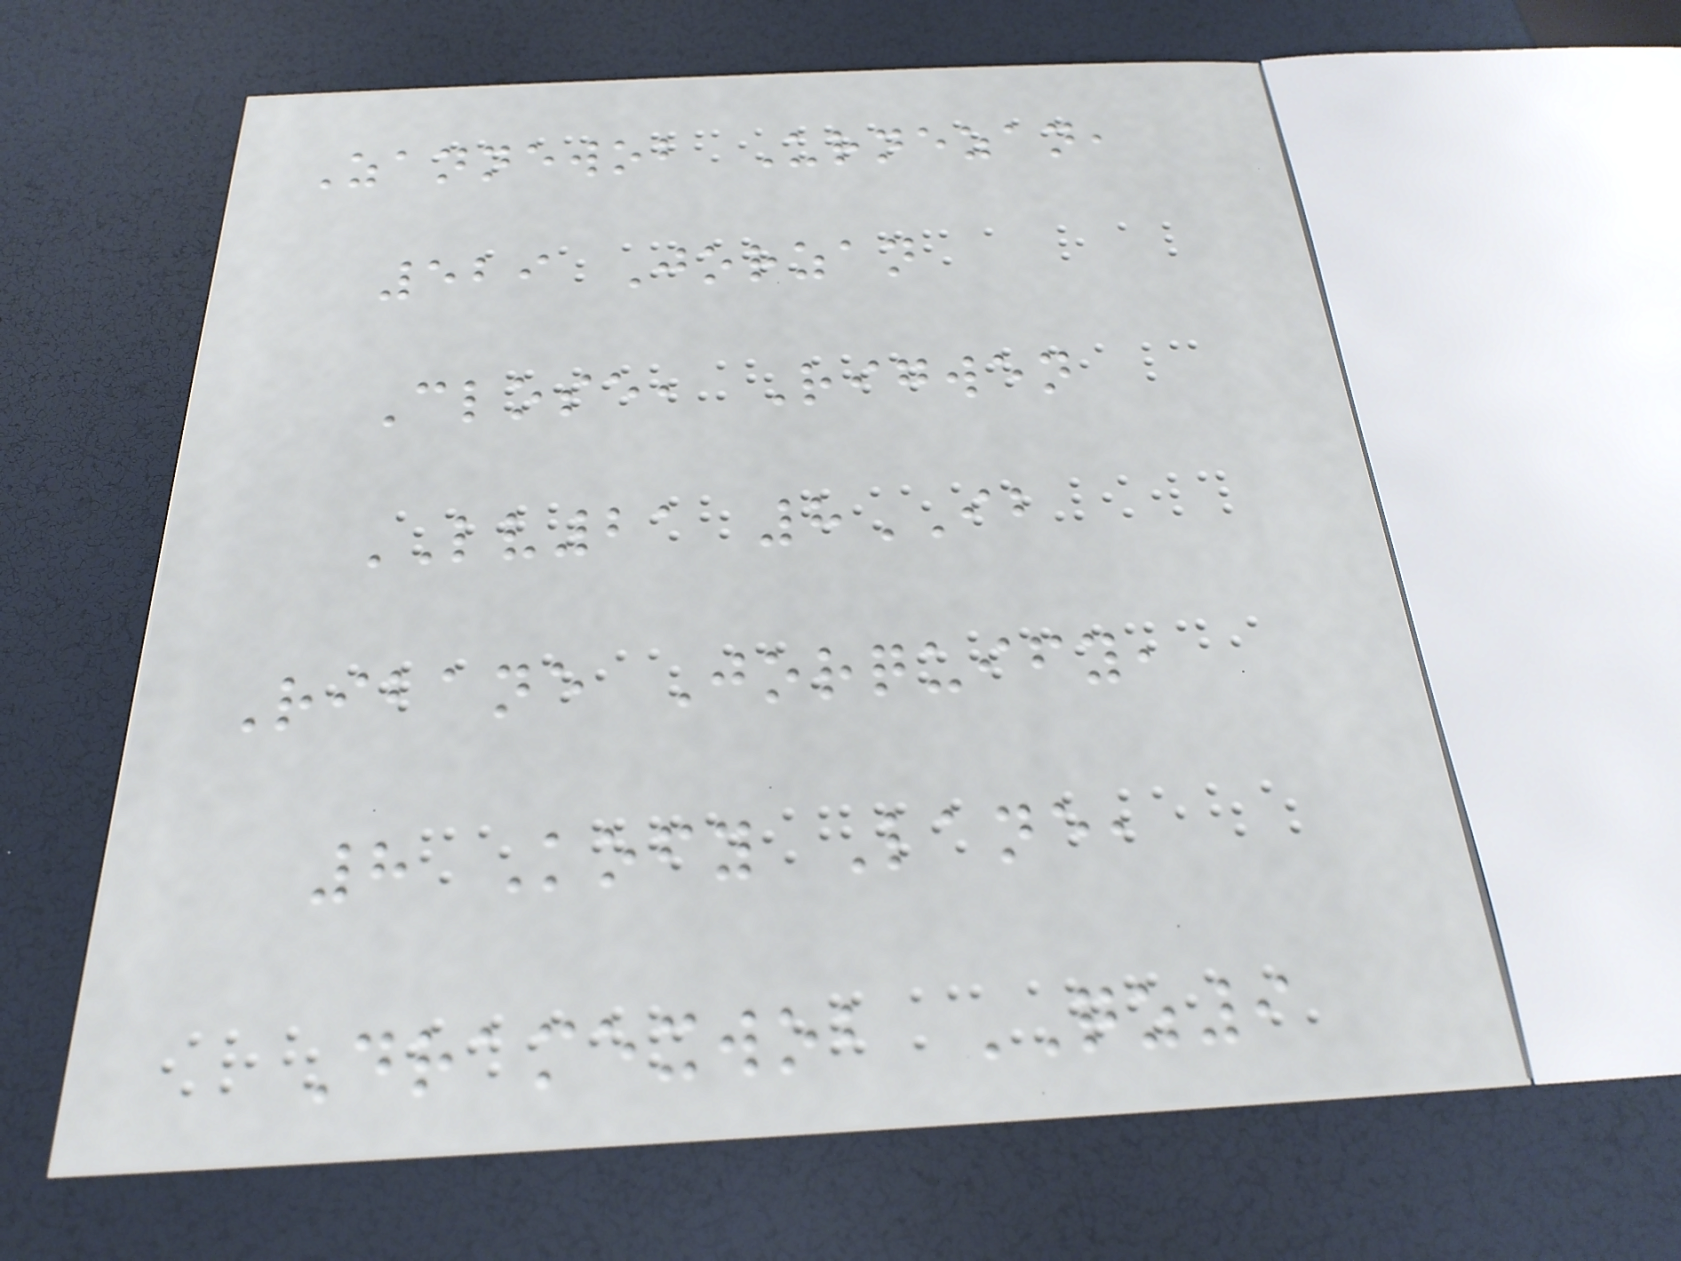Zannewob Urnezan,
529 Jorzan
Close, Rigwen
LV21 8IB
Ribane Jorquify,
8 Kofy Lane,
Dramexwob QZ9
